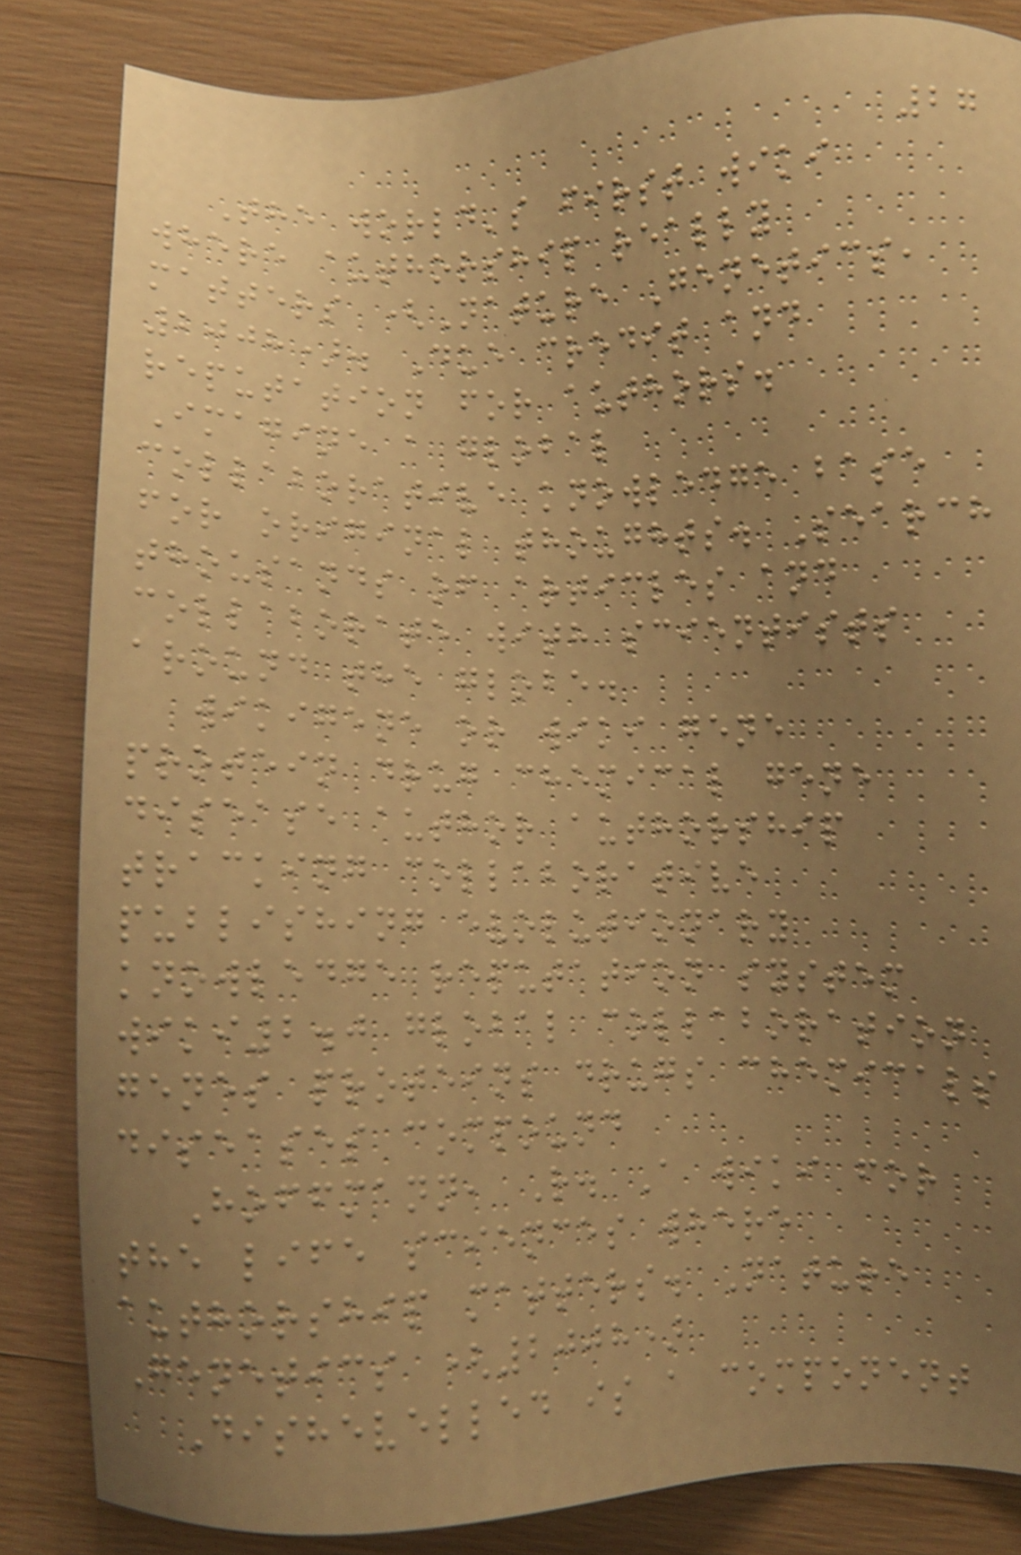27
The world's first wiki
where authorship really
matters (Nature Genetics,
2008). Due credit and
reputation for authors.
Imagine a global
collaborative knowledge base
for original thoughts. Search
thousands of articles and
collaborate with scientists
around the globe.
wikigene or wiki gene
protein drug chemical gene
disease author authorship
tracking collaborative
publishing evolutionary
knowledge reputation system
wiki2.0 global collaboration
genes proteins drugs chemicals
diseases compound
Hoffmann, R. A wiki for
the life sciences where
authorship matters. Nature
Genetics (2008)
Dishevelled is a component
